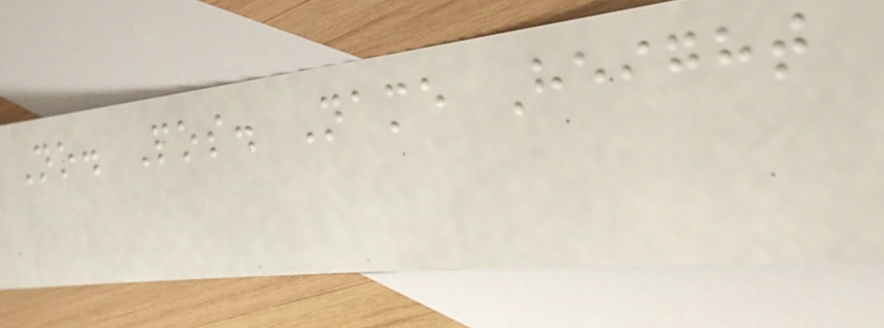No. Pos. Name Height
